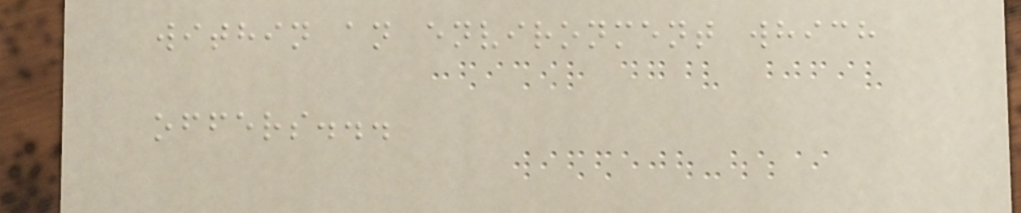within an environment which
offers...
